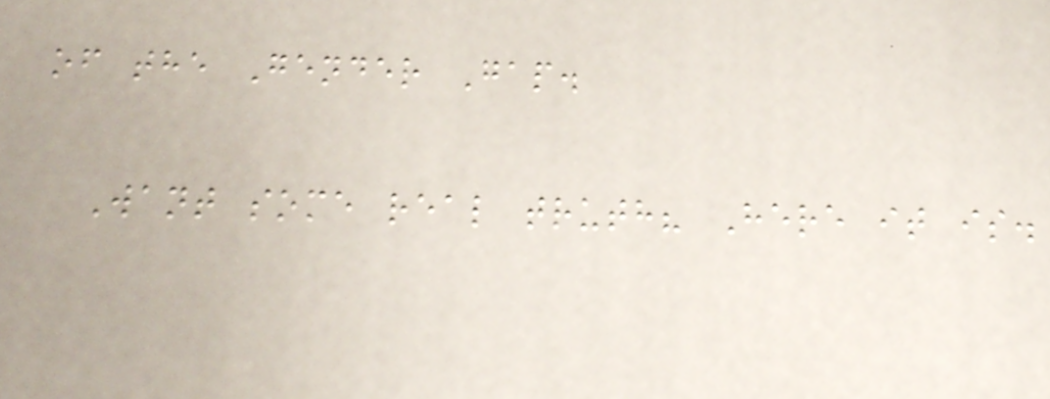of the Gender Gap.
Want some real truth? Here it is.
